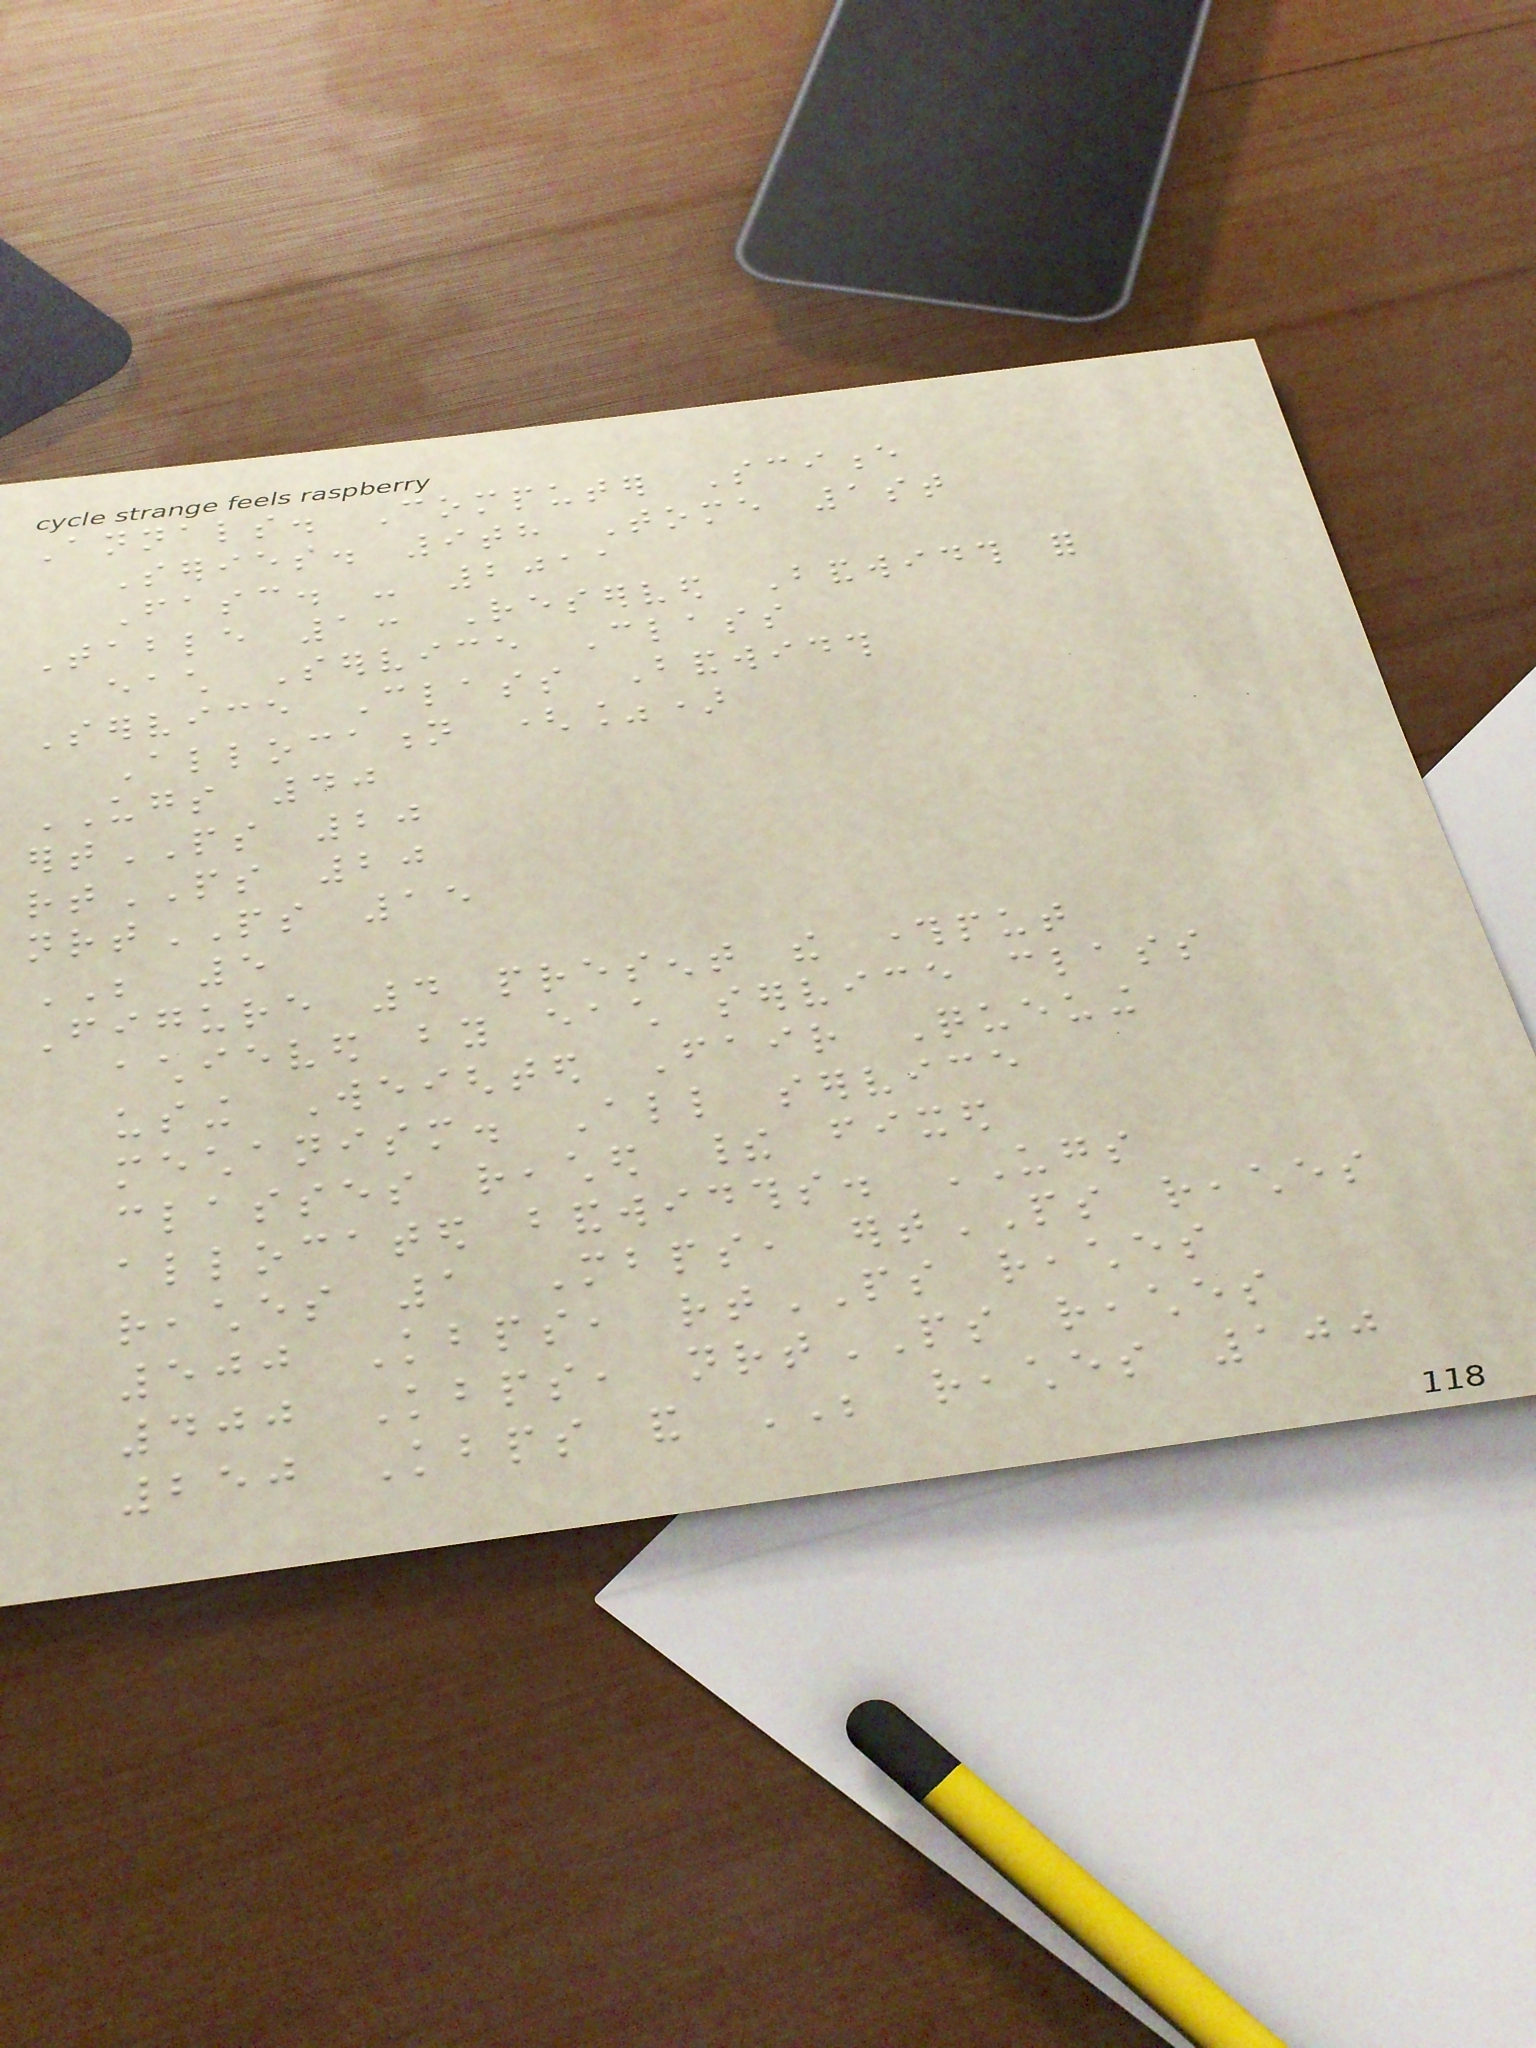Annals. Computer Science
Series. 9th Tome 1st
Fasc. - 2011
Table 1: Reserved Bandwidth for
each Service Class
Service Class Bandwidth
Allocation (%)
UGS 40
ertPS 20
rtPS 20
nrtPS 15
BE 5
Figure 4 present the throughput
achieved by each service class
using Weighted Fair Queuing
mechanism. All service
classes reached their fixed
allocated bandwidths. UGS
reaches 1 Mbps, ertPS reaches
500 Kbps, rtPS reaches
400 Kbps, nrtPS reaches
250 Kbps and BE reaches 100
